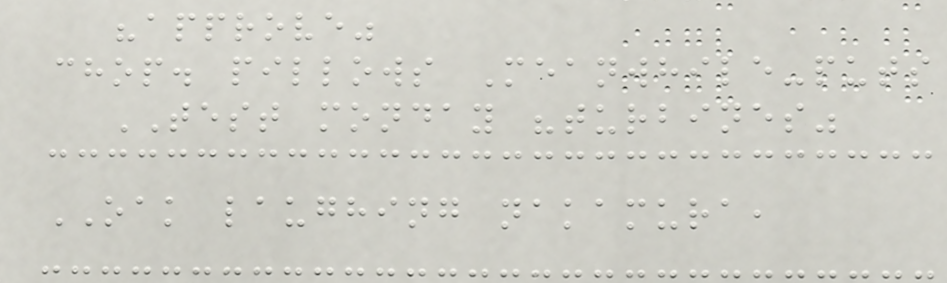"approve"
chop. pillows Meanwhile-puts
TEST monday "turbines"
OAK laughing nakamura,
